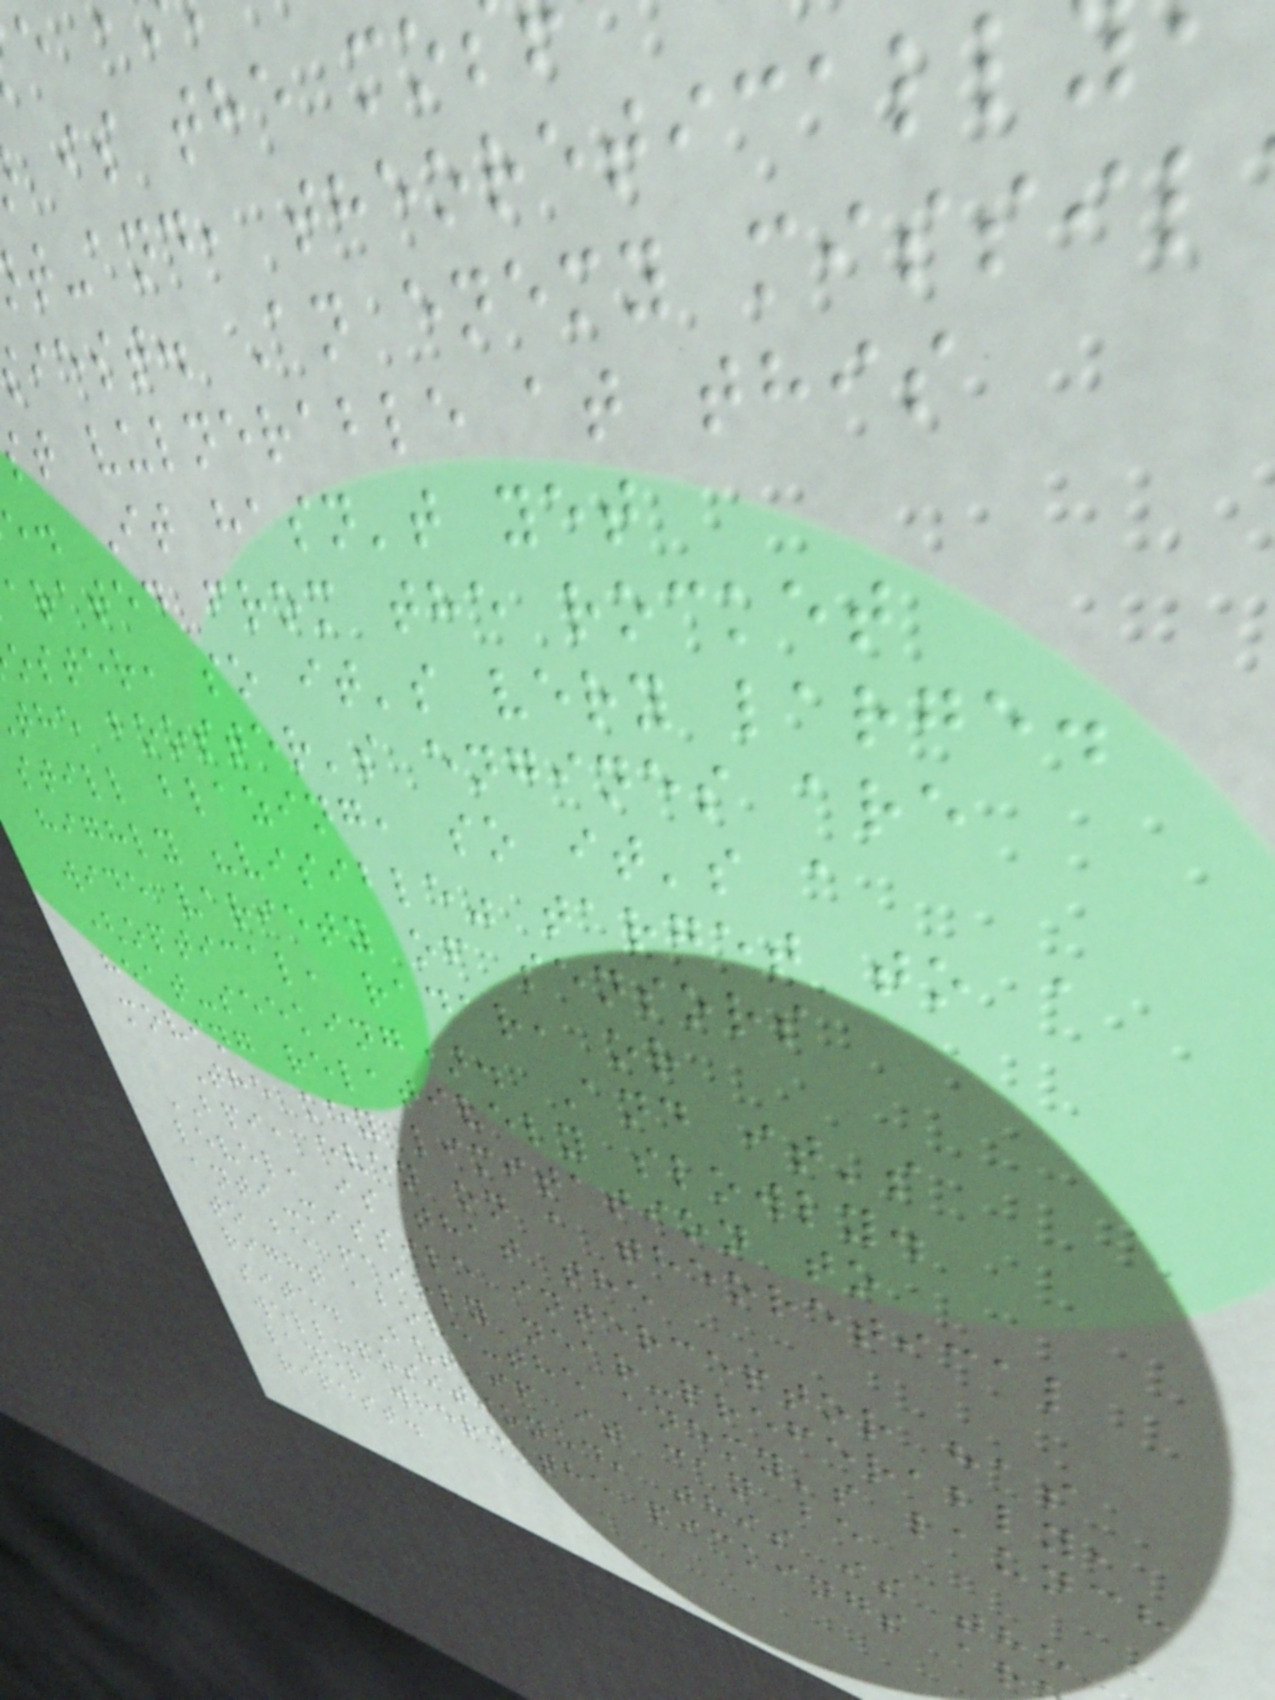is the mo
t-and, theoreticall
iest. An enemy missil
t vulnerable at this
e. It hasn't yet
arated from the rocket
oster, so it's very large.
the booster's engines are
still blazing, so it's a
highly "visible" target to a
wide variety of sensors
(optical, radar, or
heat-seeking). And it's
moving relatively slowly.
The key limitation to
BPI, even on a theoretical
level, is that the
anti-missile interceptor has
to be fairly near-preferably,
right above-the enemy's launch
site. But if it can be
well-positioned, this is the
layer where the pickings ar
ripest.
